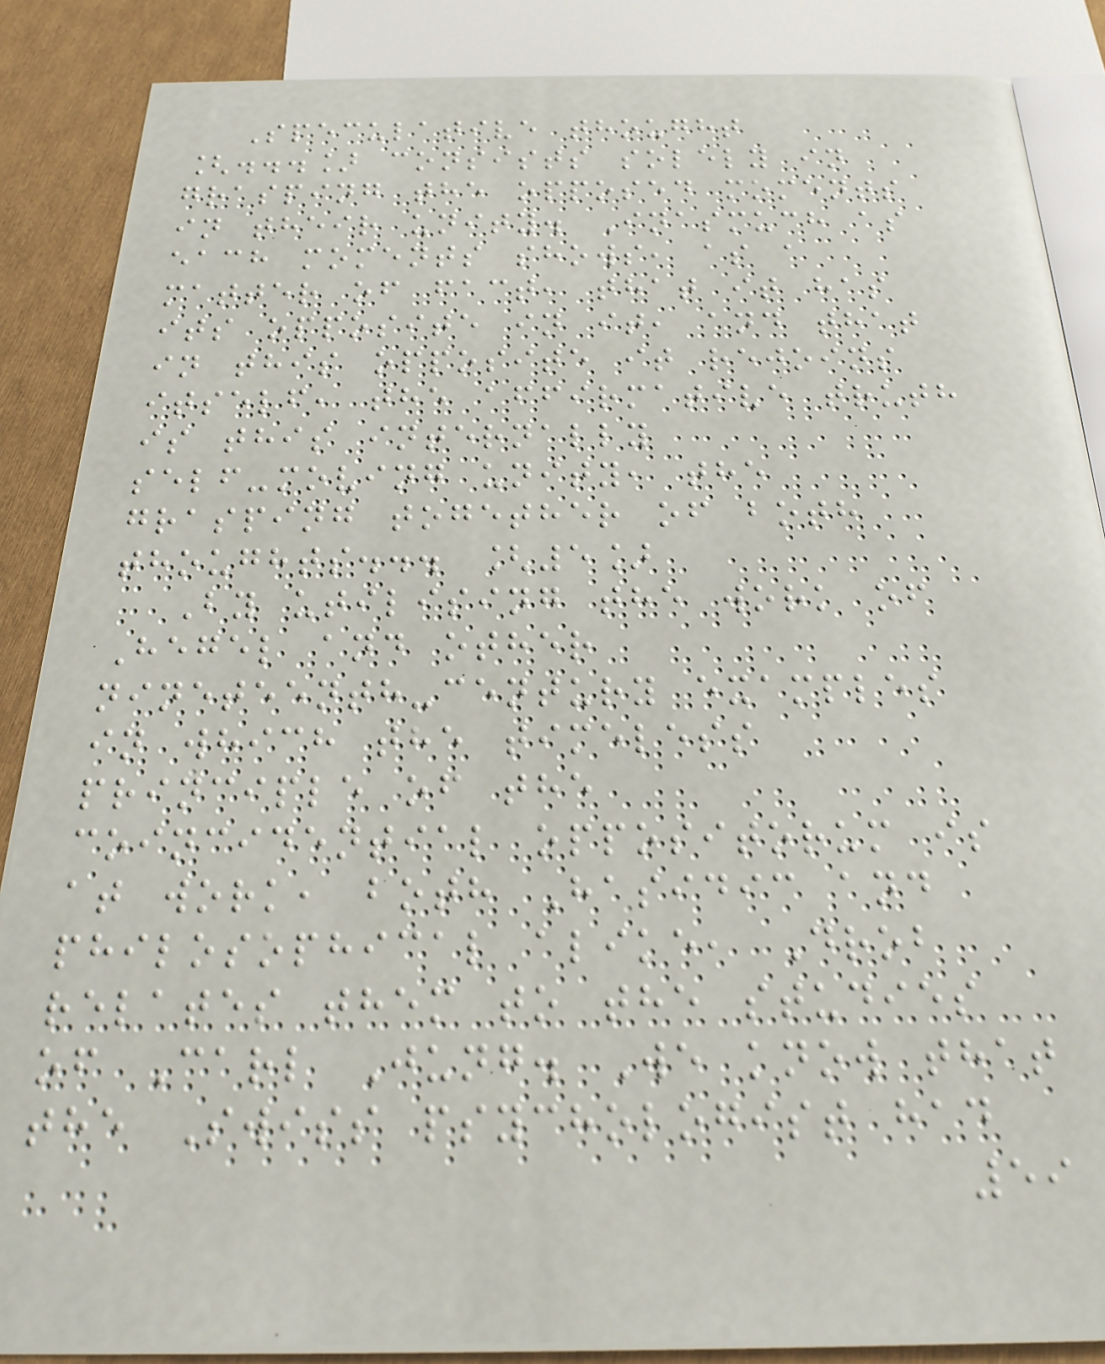Speculative thought
[...] consists solely in
grasping the opposed moments
in their unity. Inasmuch as
each moments shows, as a
matter of fact, that it has
its opposite in it, and that
in this opposite it rejoins
itself, the affirmative truth
is this internally
self-moving unity, the
grasping together of both
thoughts... [5]
By utilising the work of
Hegel and other
nineteenth-century examples
in which the timeless
principle of the
coincidential oppositorum is
at work, both Hasidic and
philosophical alike, Drob
relates them to the studies
of Carl Jung. We know that
the Swiss psychologist had
59
